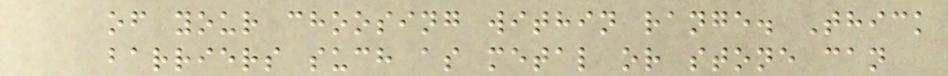of your choosing within range. Thick
barriers such as metal or stone can
